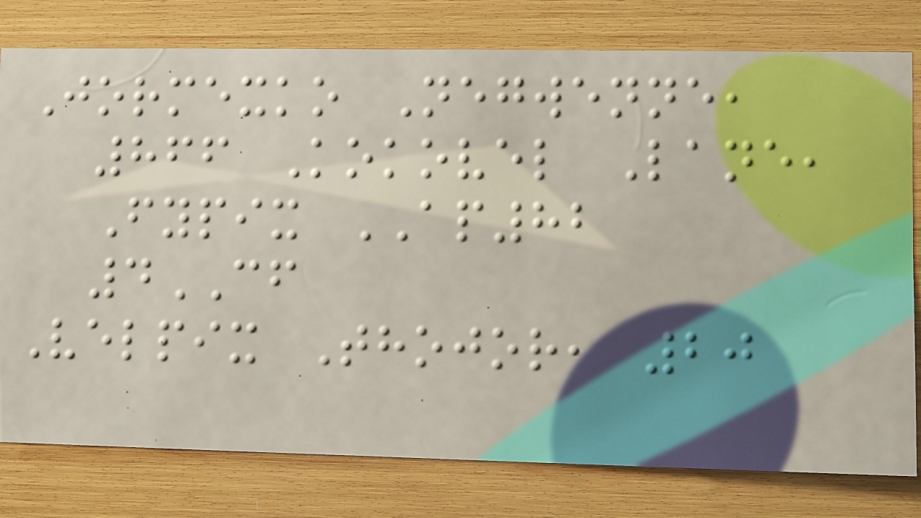Jormexko Negwenne,
866 Kokovel Lane,
Fypix AP82
4CF
Velpix Thojor, 20
